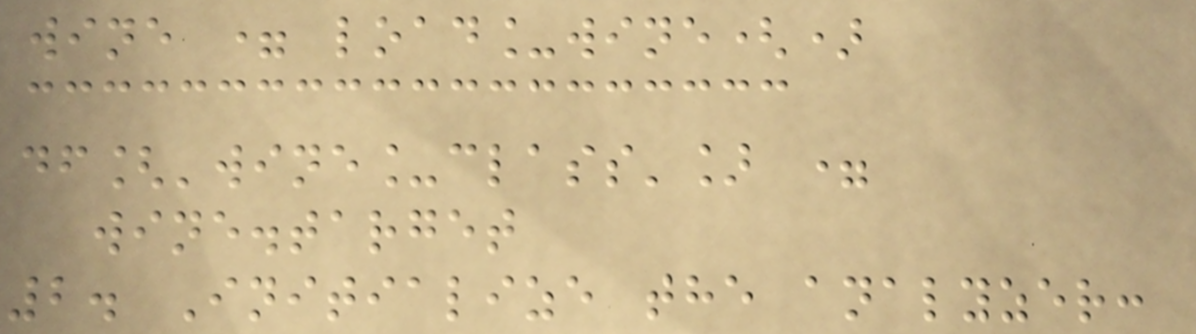wine = load_wine()
df['wine_class'] =
wine.target
2. Initialize the analyzer:
